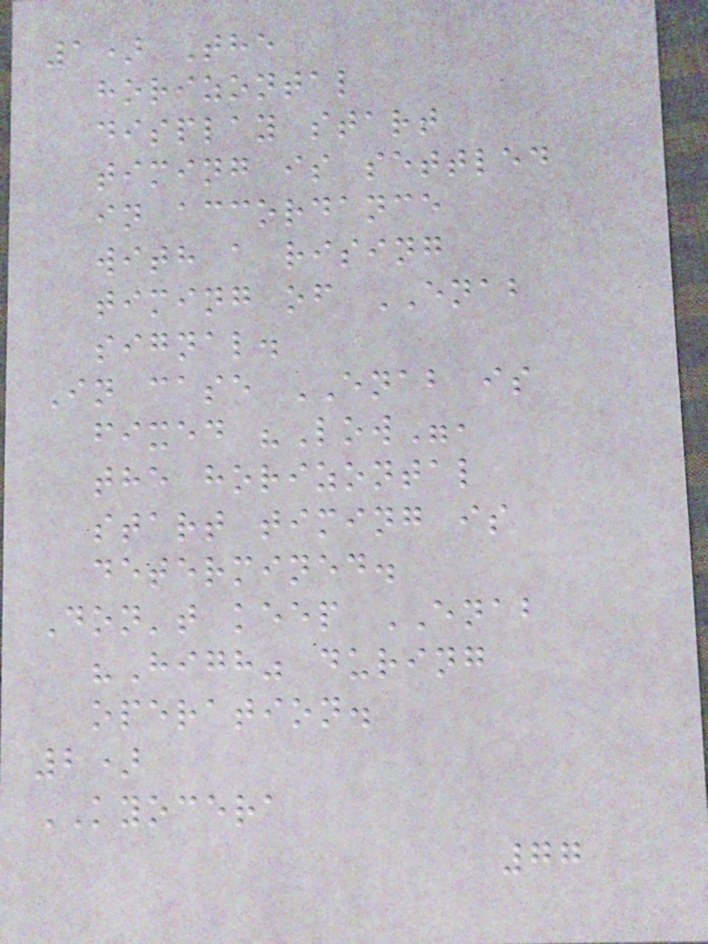1) The
horizontal
display start
timing is settled
in accordance
with a rising
timing of ENAB
signal.
In case ENAB is
fixed "Low",
the horizontal
start timing is
determined.
Don't keep ENAB
"High" during
operation.
2)
KYOCERA
77
